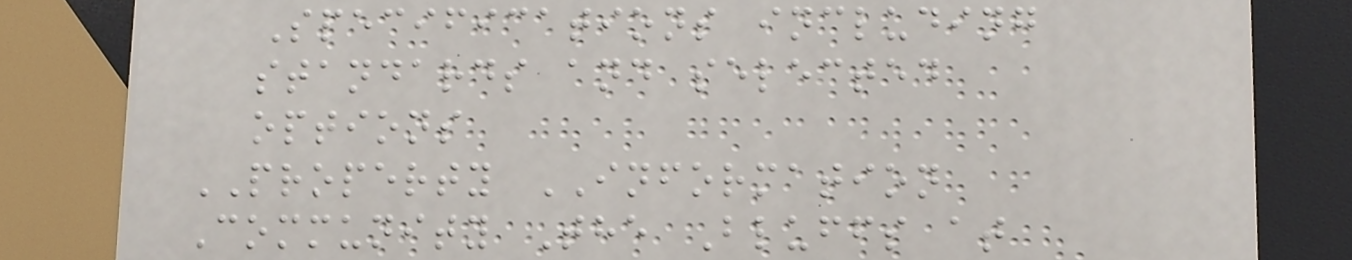Specifications including
standards and selected
options
PROPERTY INFORMATION
Community The Bluffs at
